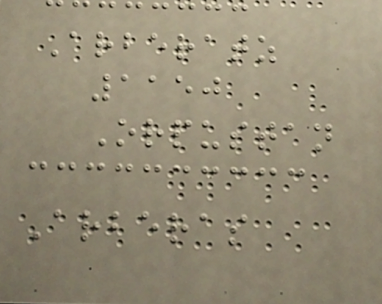Arberatz
1150
Orpustan
Arberas
